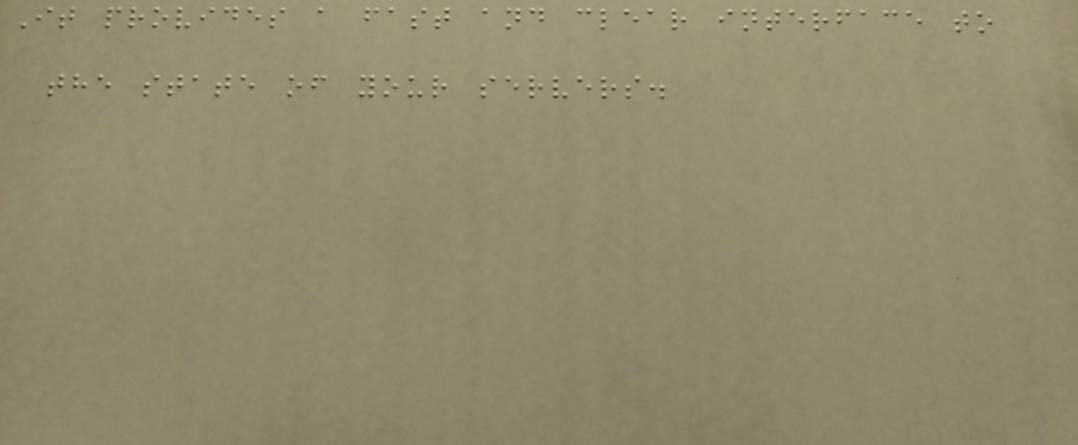It provides a fast and clear interface to
the state of your servers.
